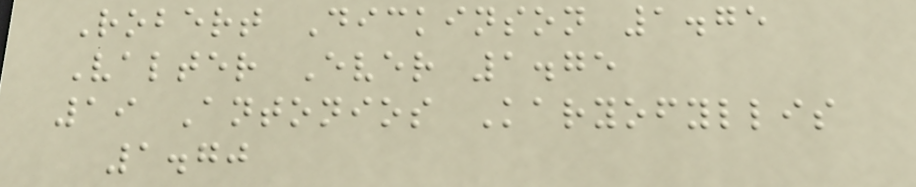Robert Dickinson 1.75
Valter Ever 1.75
19 Antonios Karyofyllis
1.70
